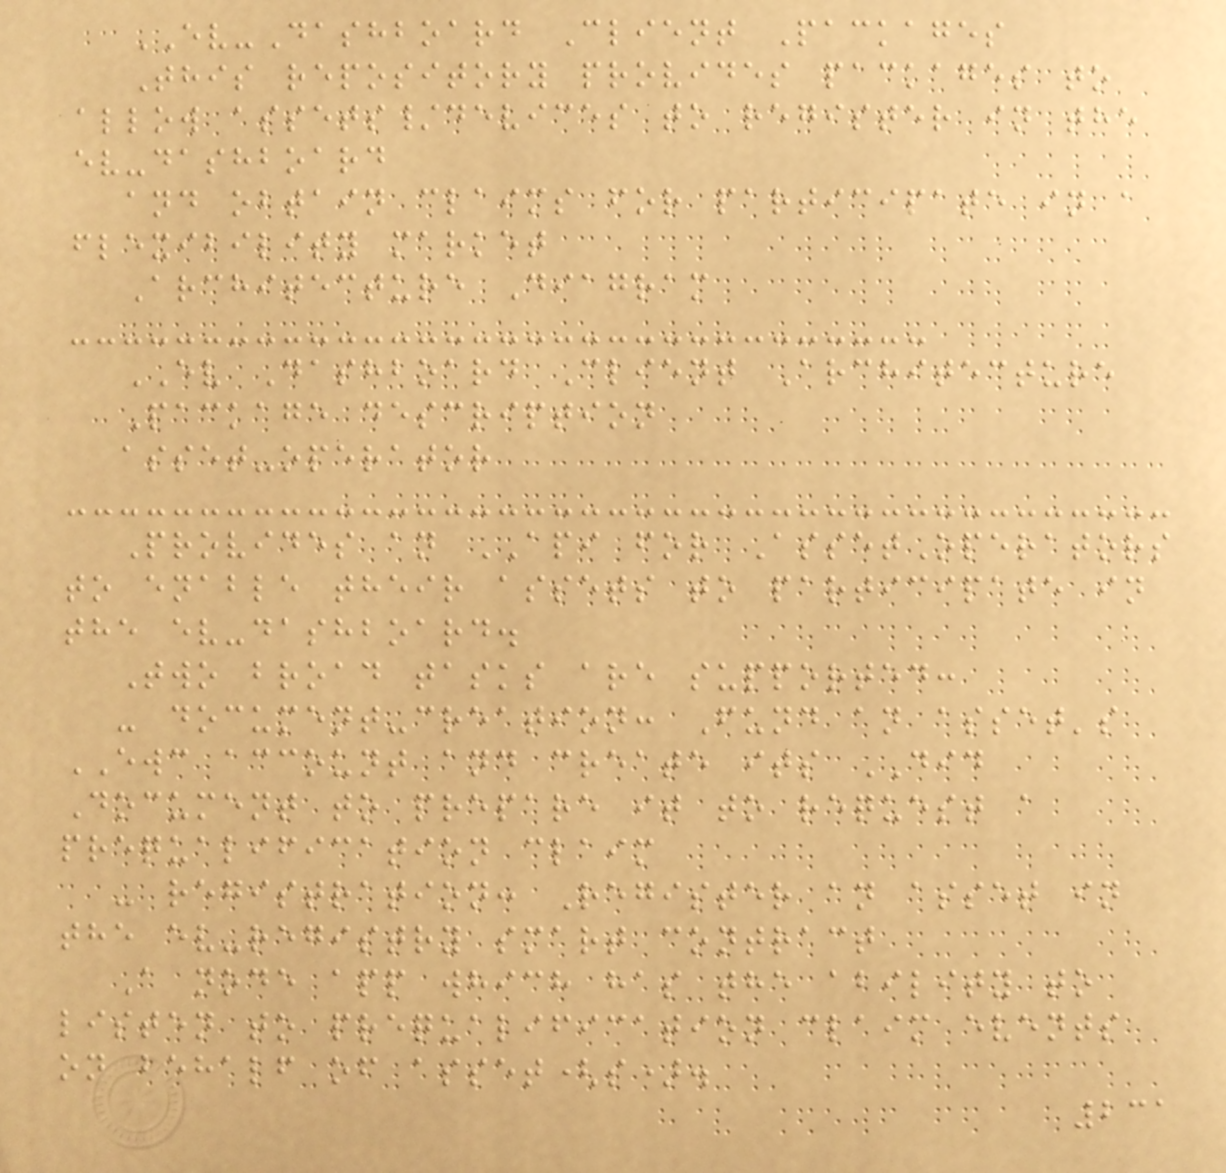EV-Dashboard Client Packages
This repository provides packages to
allow assets/devices to register in the
ev-dashboard
and obtain claims for participate in a
flexibility market
Architecture Diagram
EV Dashboard Client Architecture
Package description
asset-operator
Provides an API for AssetOperators
to enable their assets to participate in
the ev-dashboard.
Two broad tasks are supported:
- document-creation: Fund an asset's
EWC account and create its DID
Document to prepare it to request a
prequalification claim
- registration: Register an asset in
the ev-registry smart contract
A node app which has the ability to
listen to prequalification claim events
on behalf of asset(s).
231
